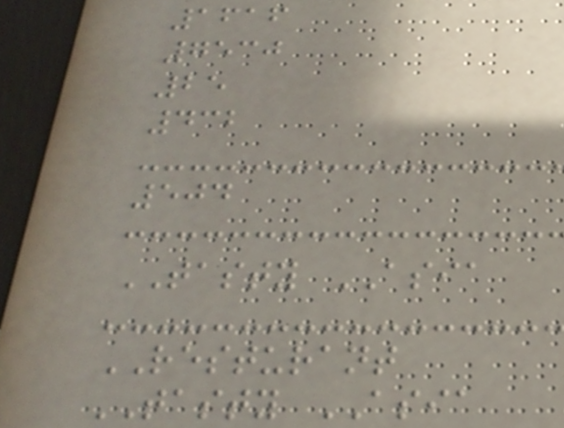1616
7530
25
432
504
TASTY ASIA
RESTURANT
TASTY ASIA
